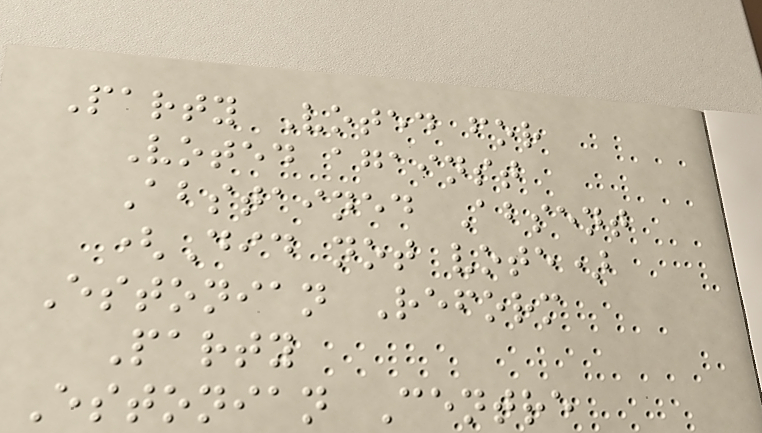Party Voted for
Voted against
Abstained Absent
(Did not vote)
Estonian Reform
Party
Estonian Centre
